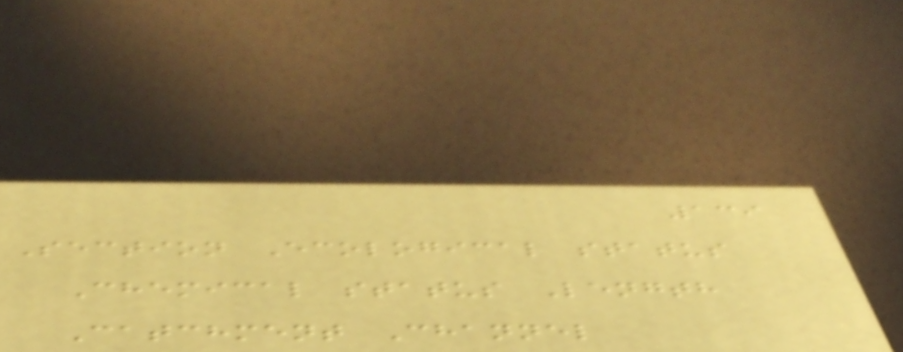139
Section Ecological status
Chemical status Length
Catchment Channel
